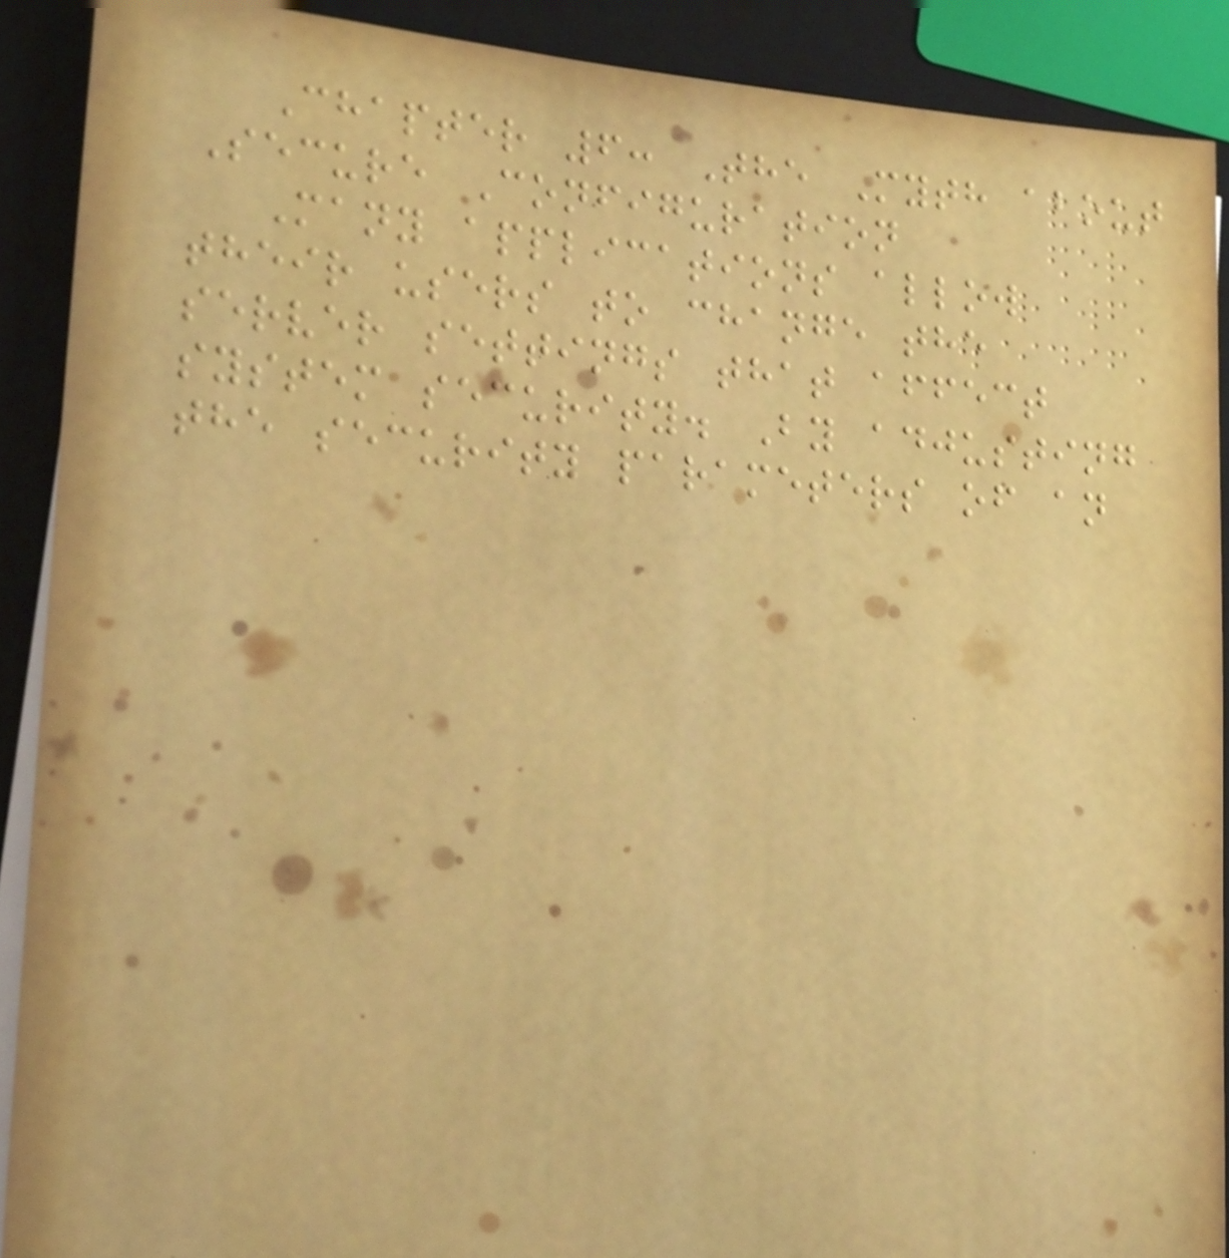Chapter 6: The Myth about
Secure Configuration
Many applications allow
their users to change the
server settings that affect
system security. By adjusting
the security parameters of an
